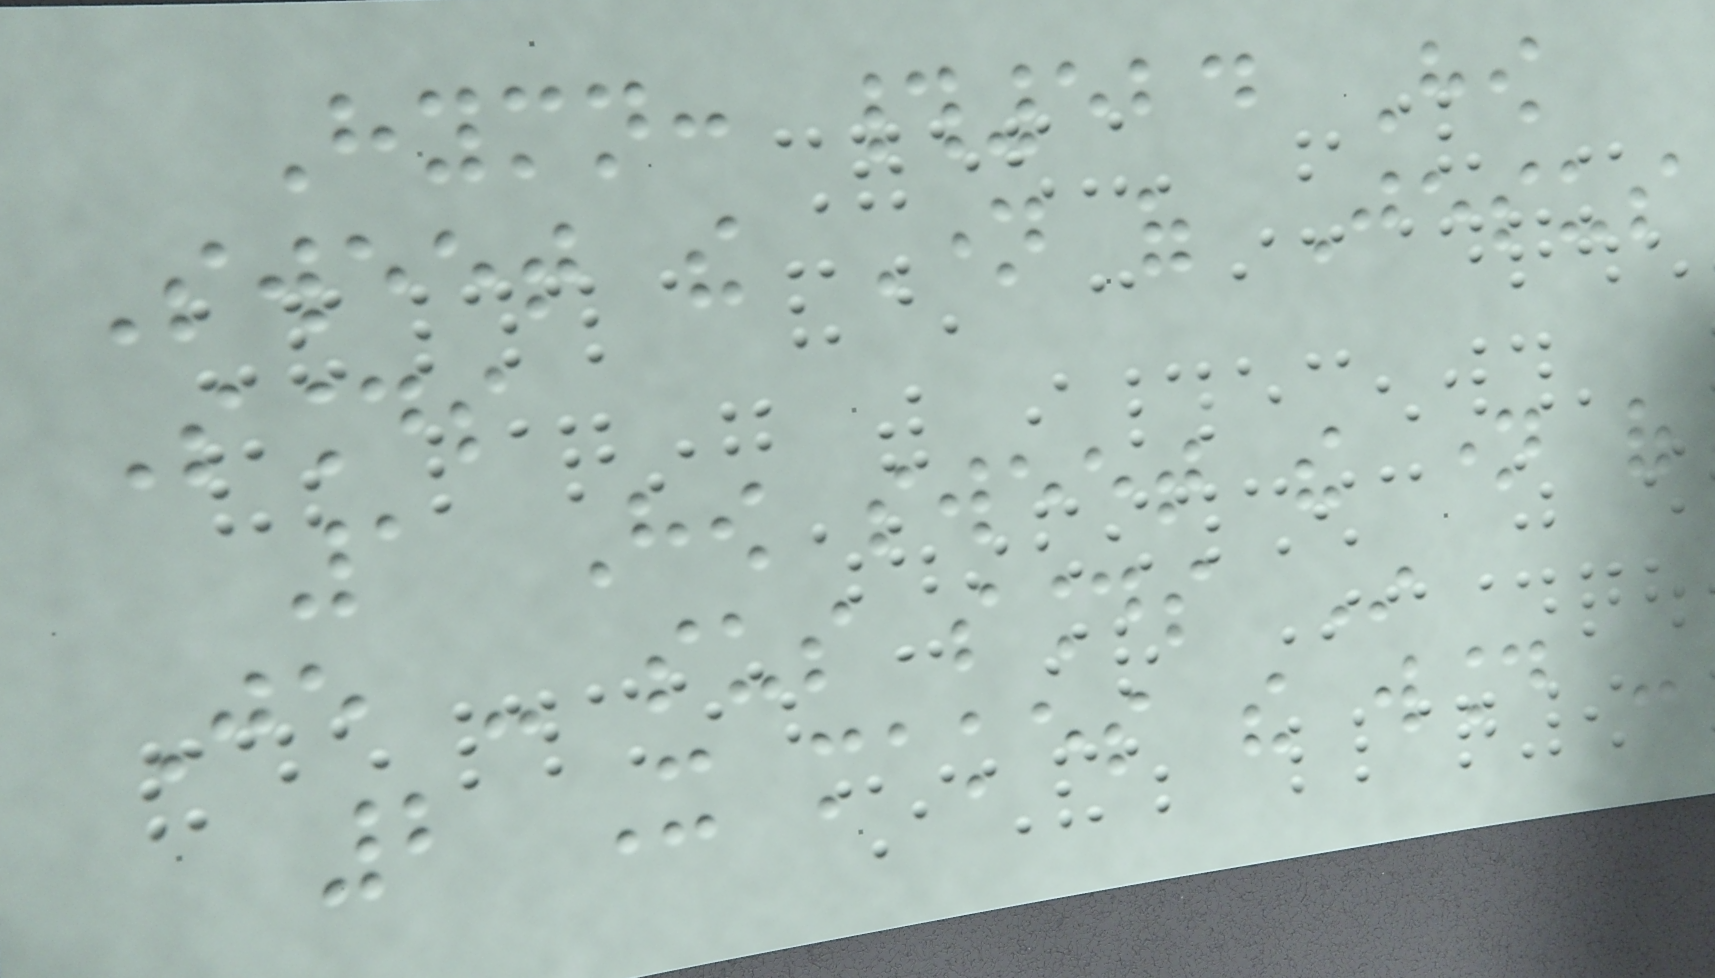Hymn: #524 How
Sweet the Name of Jesus
Sounds
1 How sweet the name of
Je - sus sounds In
2 It makes the wound -
